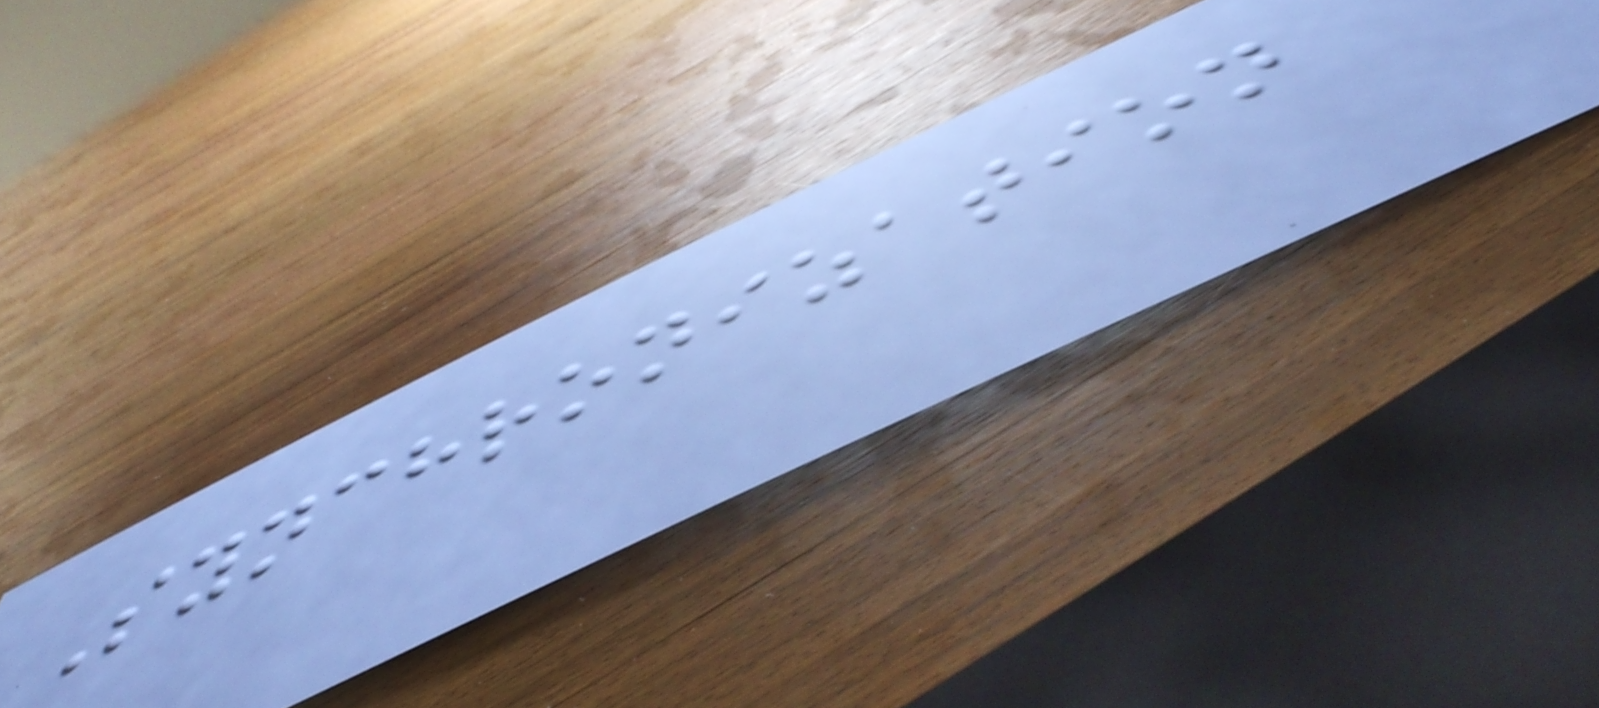Synchronization
